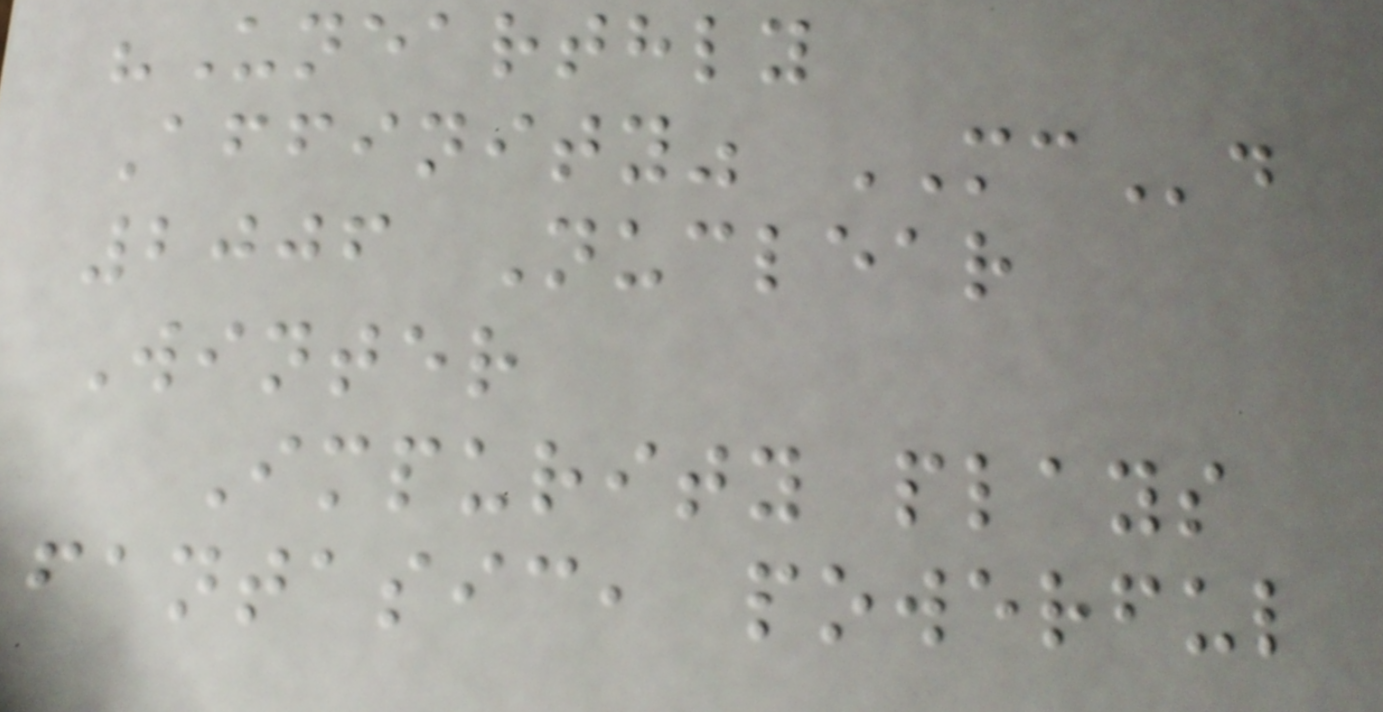"Unearthly
Affinity" MCd
2006 Nuclear
Winter
Impurity plays
fantasic, powerful
